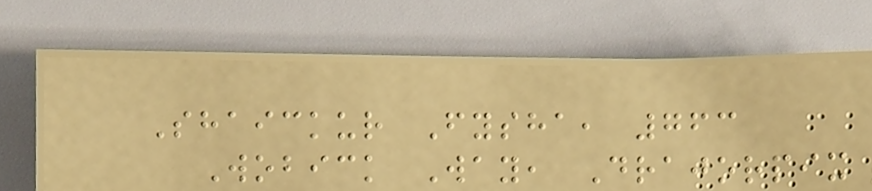Shaickur Fysha, 763
Wobick Way, Drajorpix
